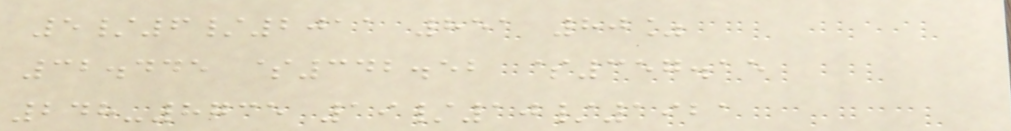5/6/2011 851 80%
32.445 $342.52 $357.15
248-8735 19/10/1921
